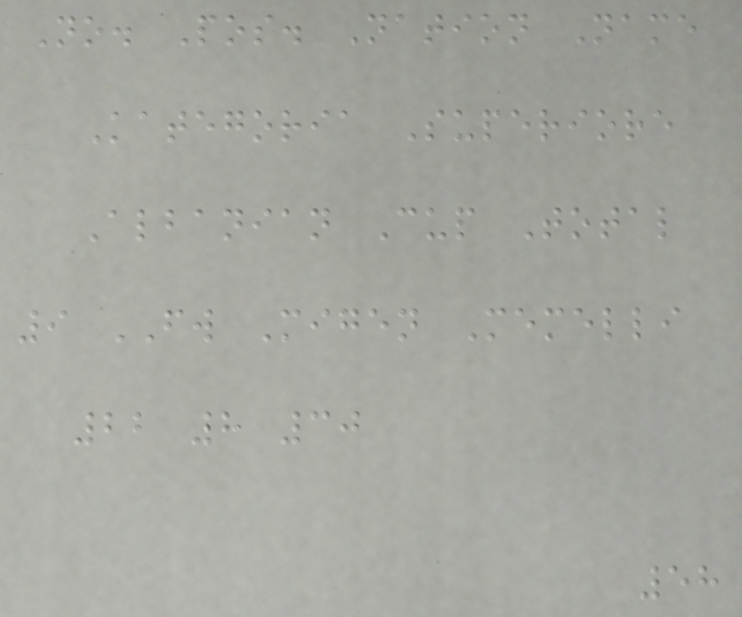No. Pos. Nation Name
Kategoria Superiore
Albanian Cup Total
9 FW Migen Memelli
22 8 30
58
